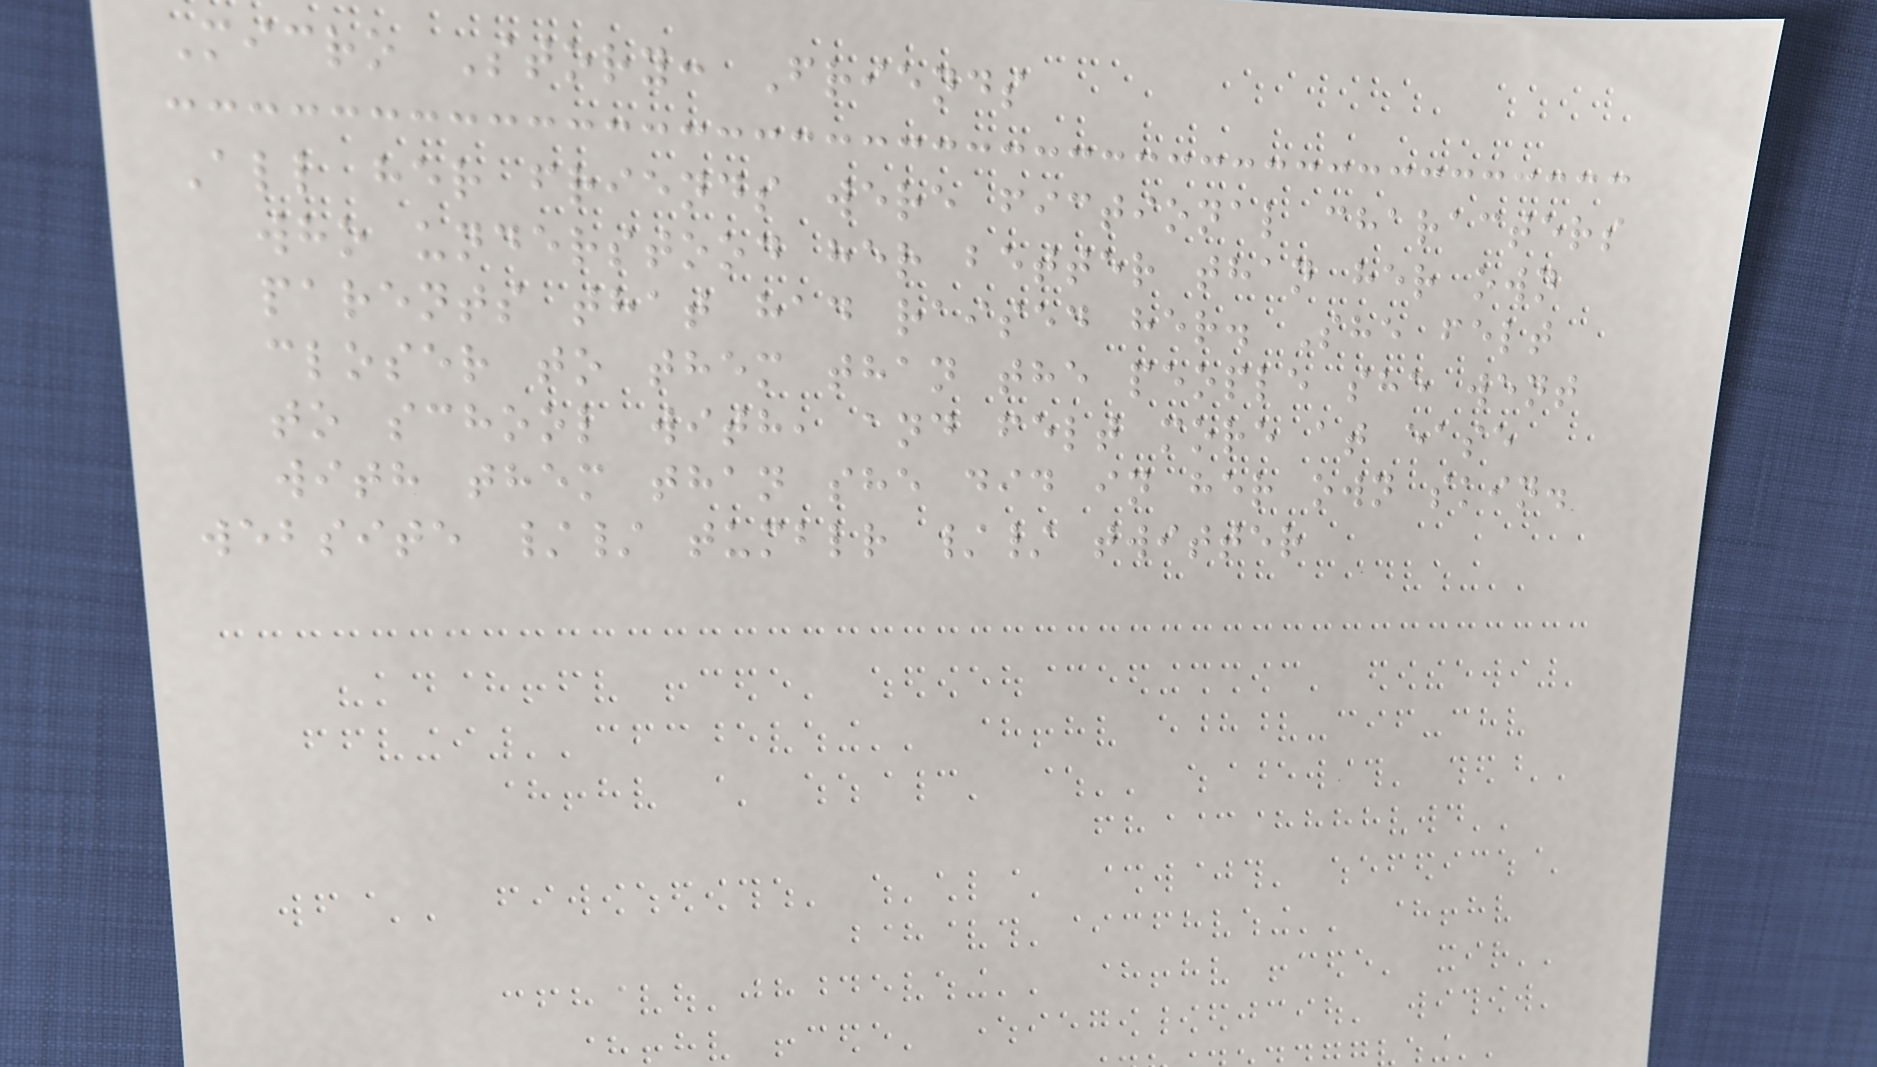Micro Story: Friends
All her friends were fictional characters
who understood her better than her own
parents that had raised her. She felt
closer to them than the people she went
to school with, and felt more at ease
with them than she did in her own skin.
website // tumblr // twitter
